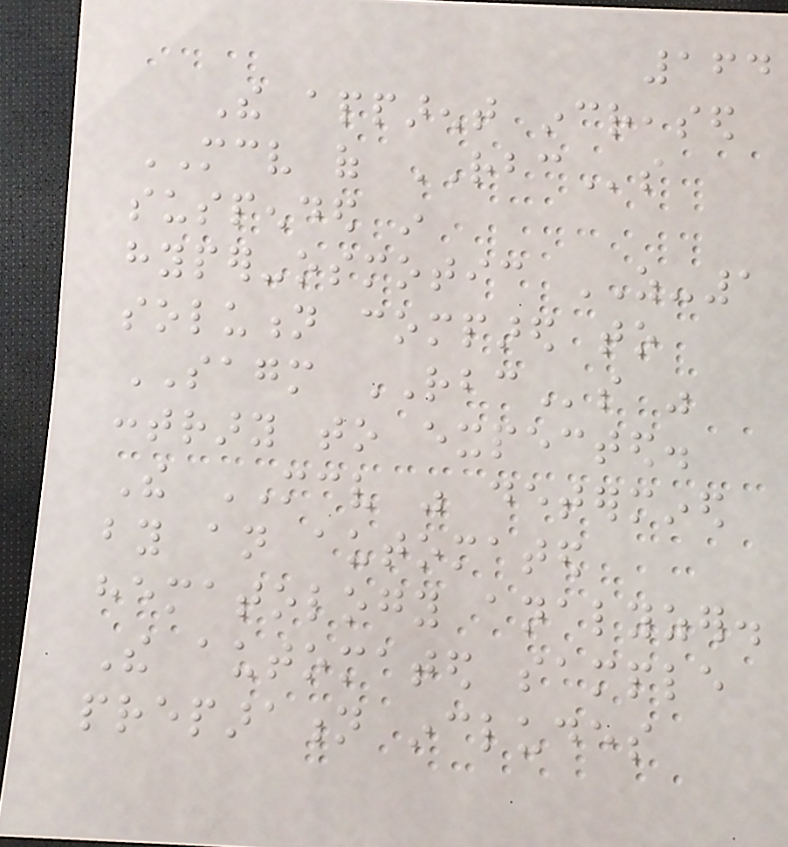164
The apparent increased
MCV of RBCs
suspended in
hyper-osmotic AS-1
solution compared to
SAGM RBCs was
contrary to expected.
The MCV was determined
by an automated
hematology analyzer.
The automated sample
preparation includes
